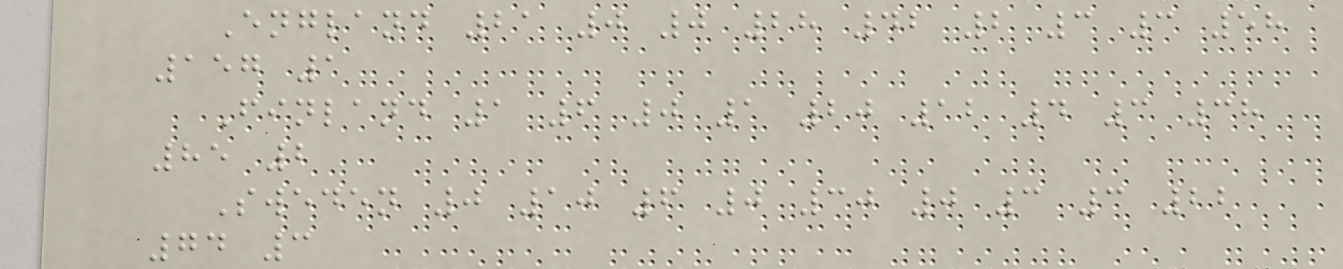England 21 0 0 28 42 2 3 3 58
157 1
Finland 1 6 0 1 20 12 4 3 38
85 2
Sweden 0 10 6 0 30 0 3 3 22
74 3
